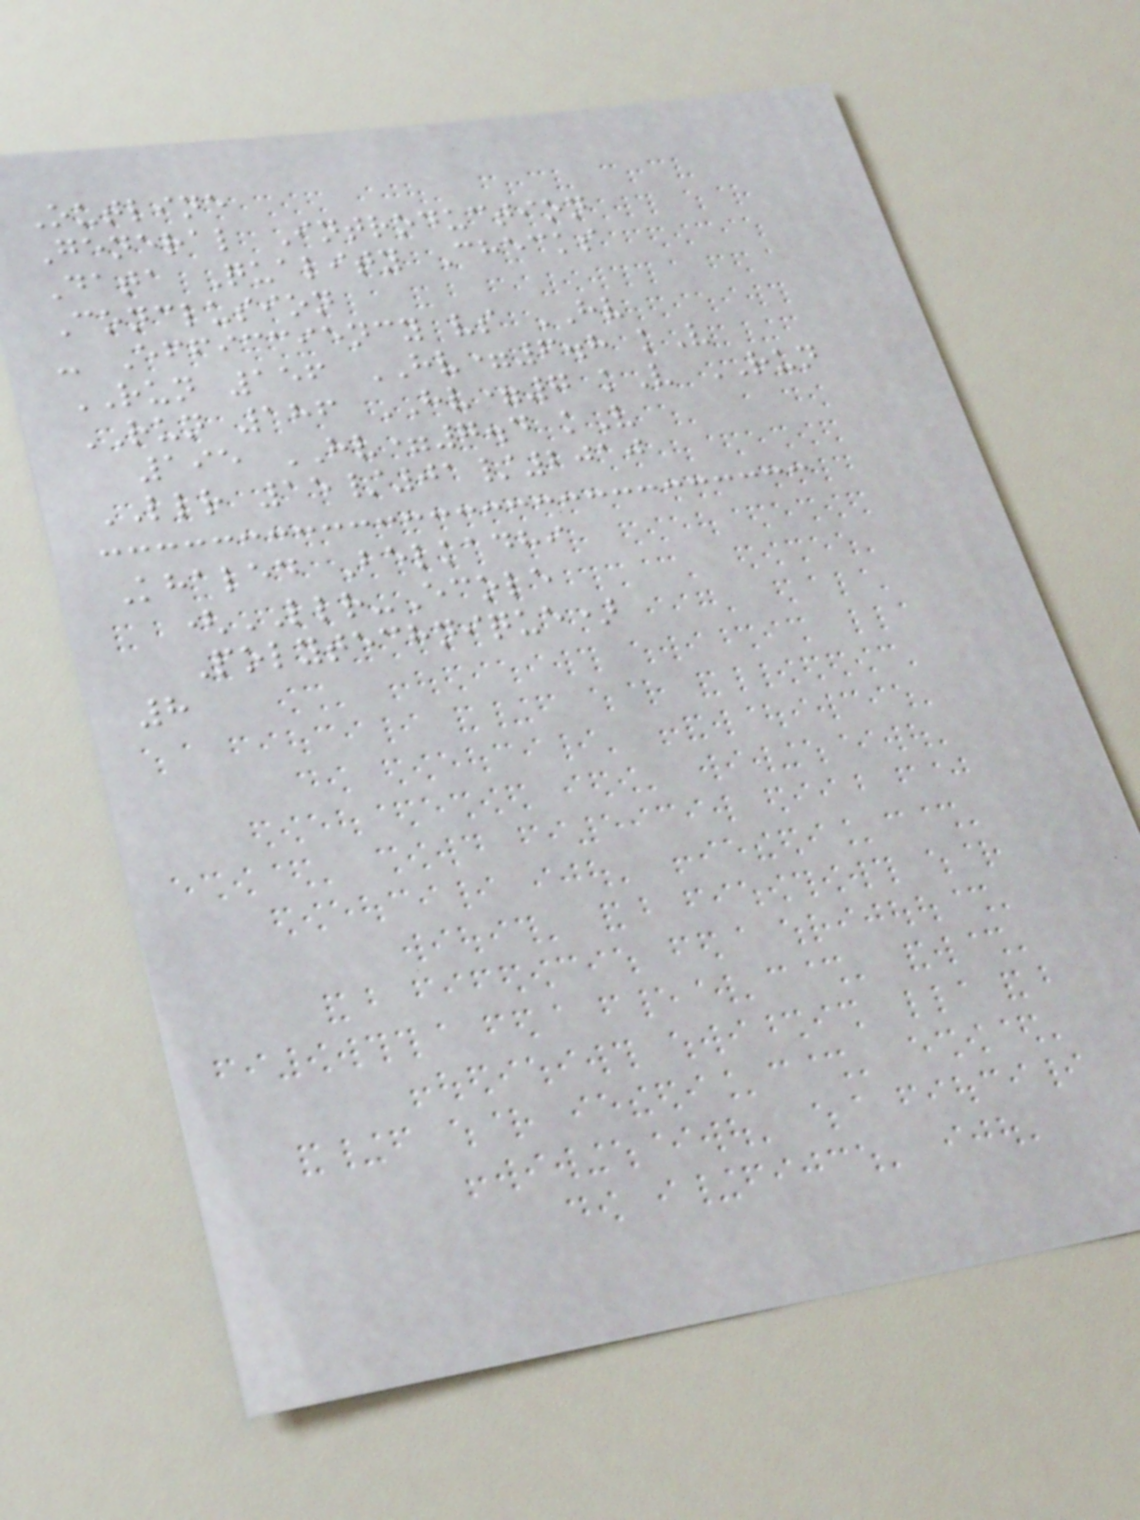Outline
General Introduction
Data Quality Checks
Conclusion
- Efficciency vs HV
RUN 156 HV=6.8 kV
RUN 186 HV=7 kV RUN
195 HV=7.4 kV
LLR 15/01/2010
Khaled Belkadhi
(LLR-Ecole
Polytechnique)
8
